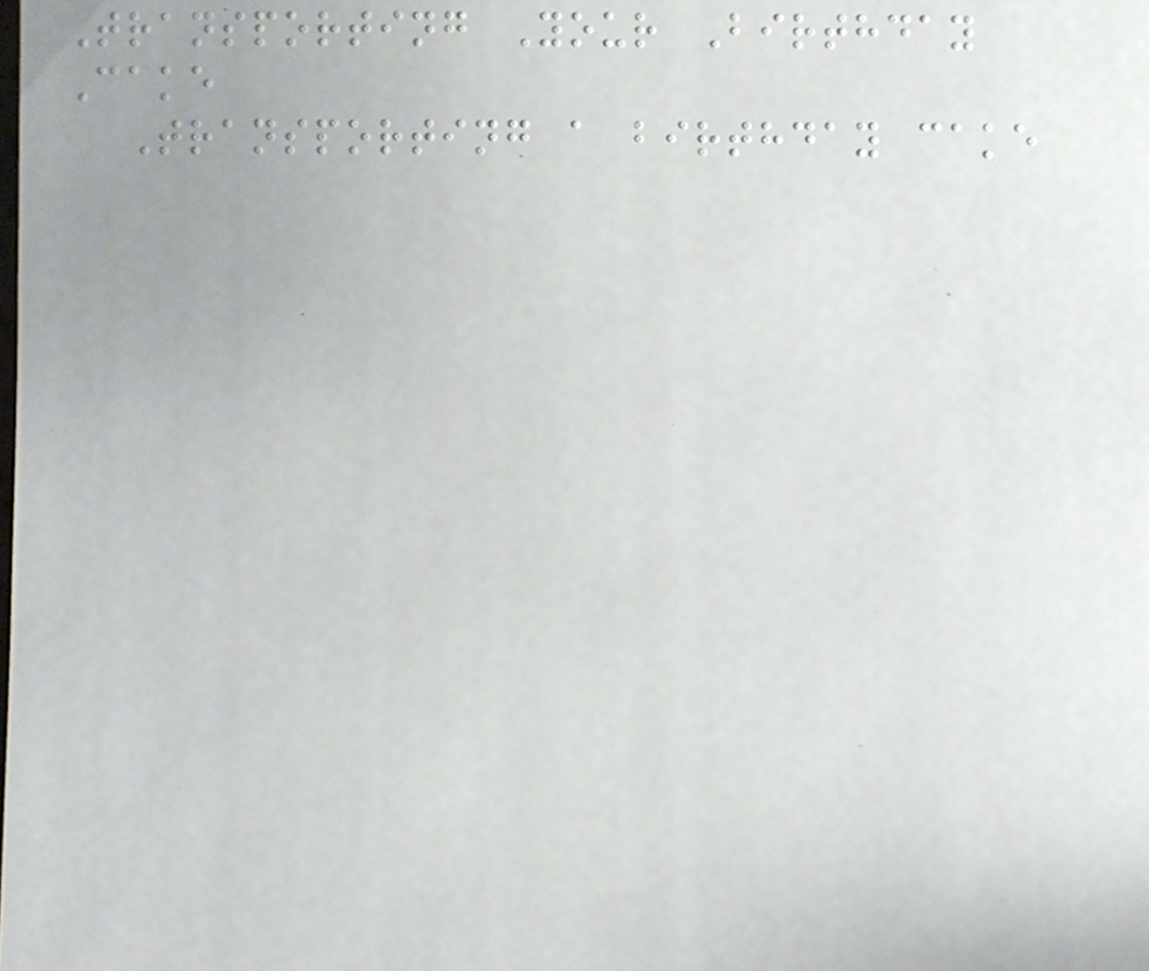Transporting Your Birthday
Cake
Transporting a birthday cake
